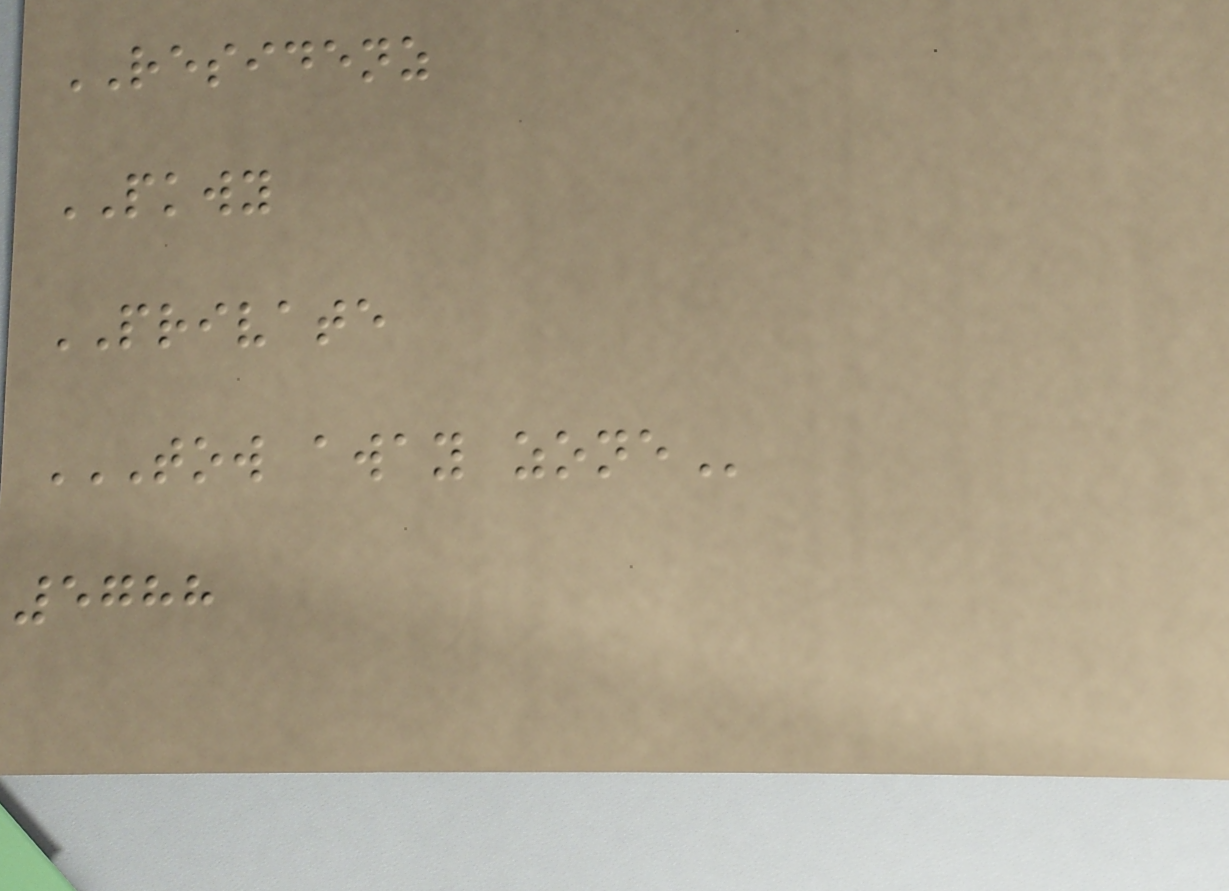RESIDENZ
PKWY
PRIVATE
TOW AWAY ZONE
5788
